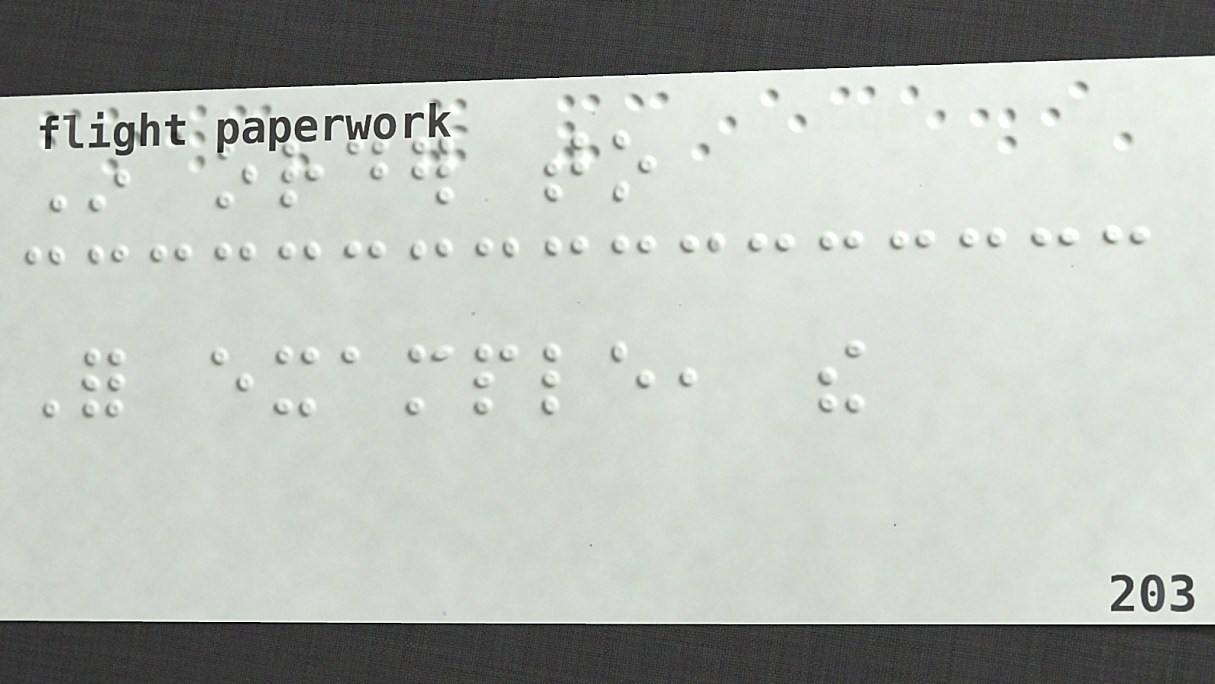In order to
For example, the
